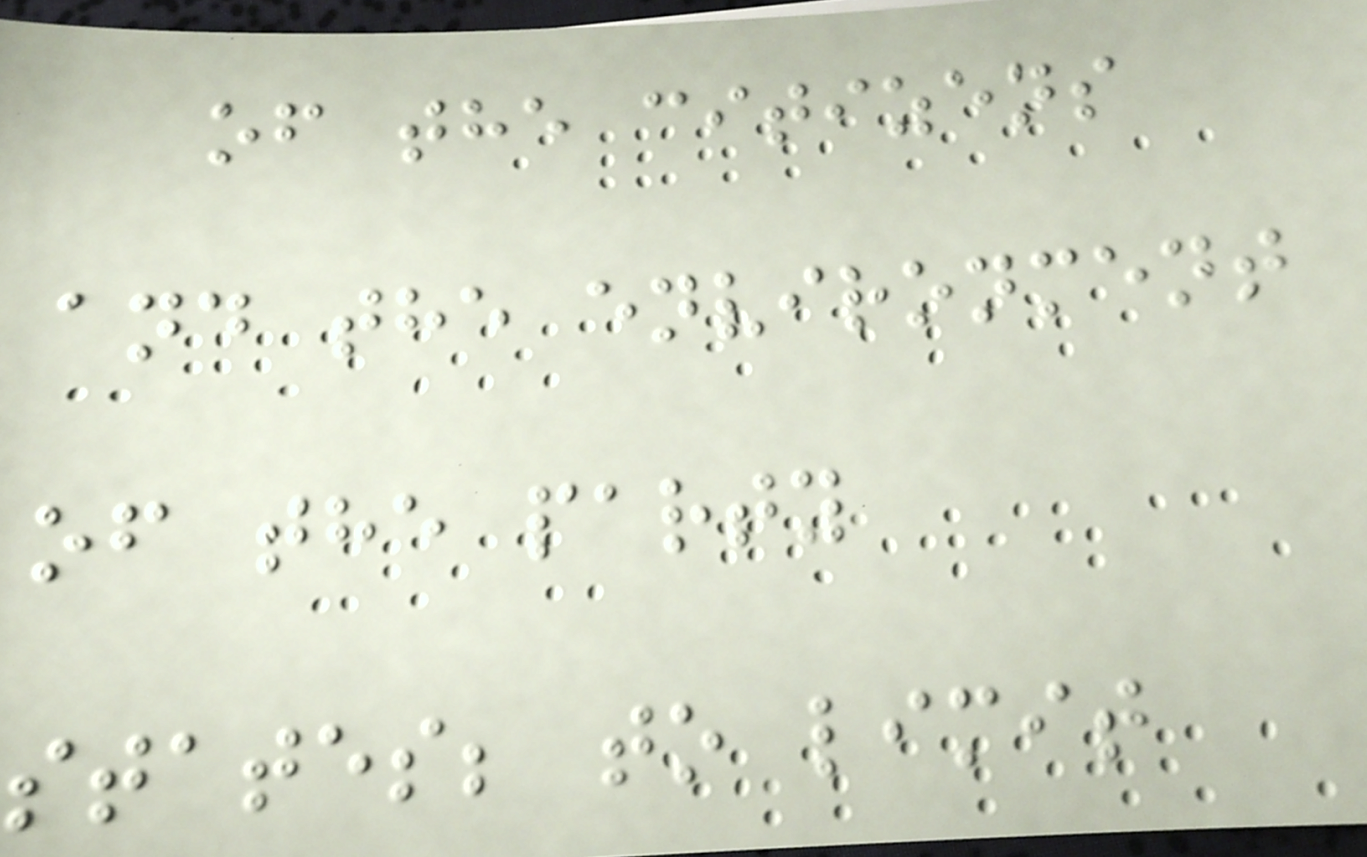of the citizens
and the environment
of the party
states; to limit
